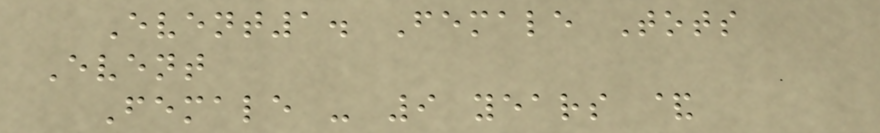Event1. Female Tots
Event
Female - 9 years &
